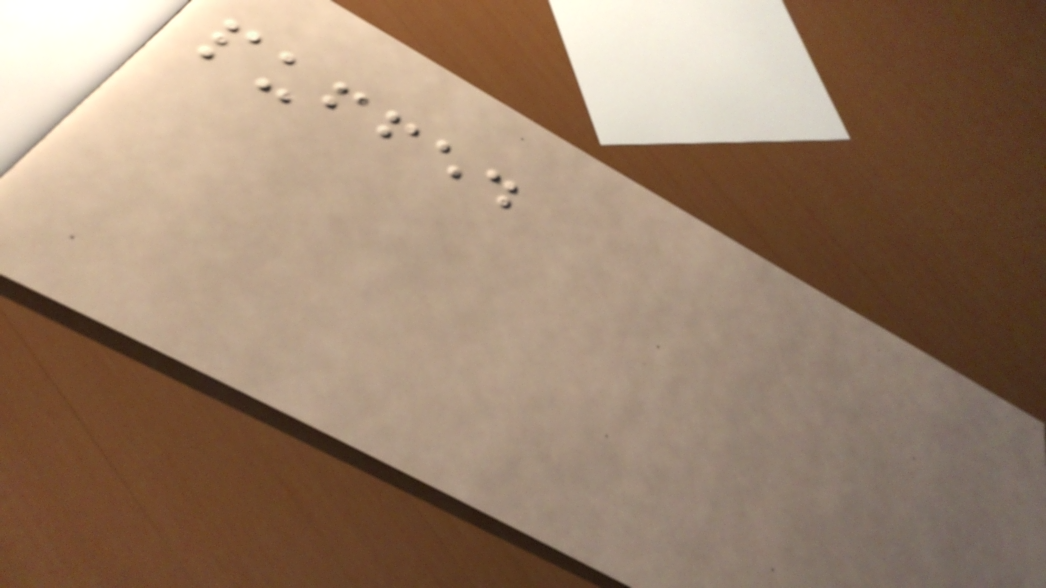puffed
